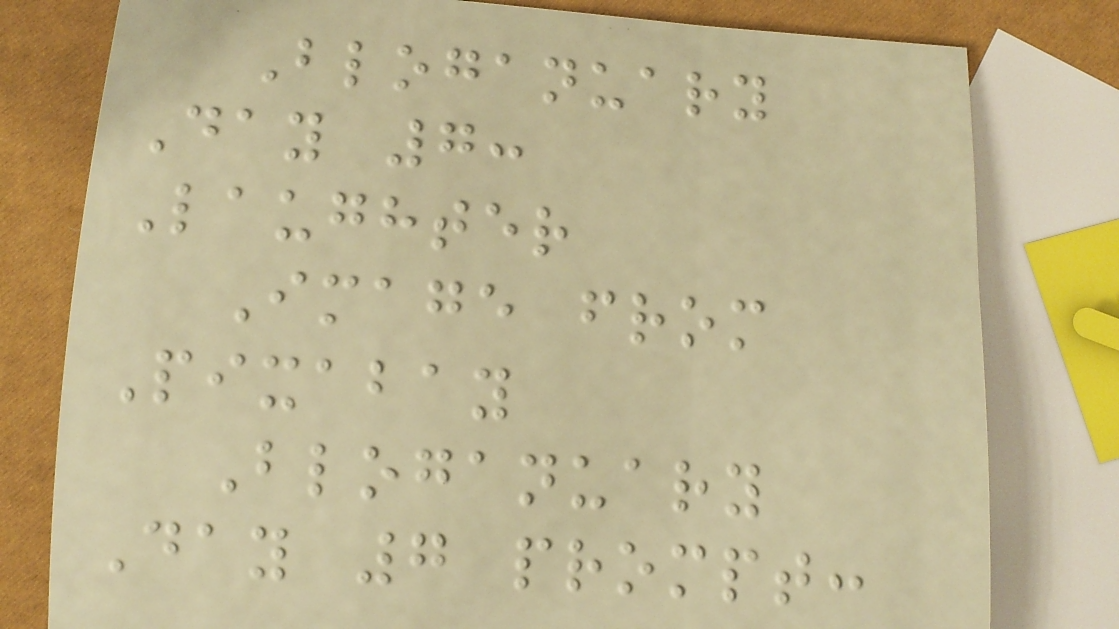Bloganuary
Day 7:
Laughter
Image from
Pixabay
Bloganuary
Day 7 prompt:
